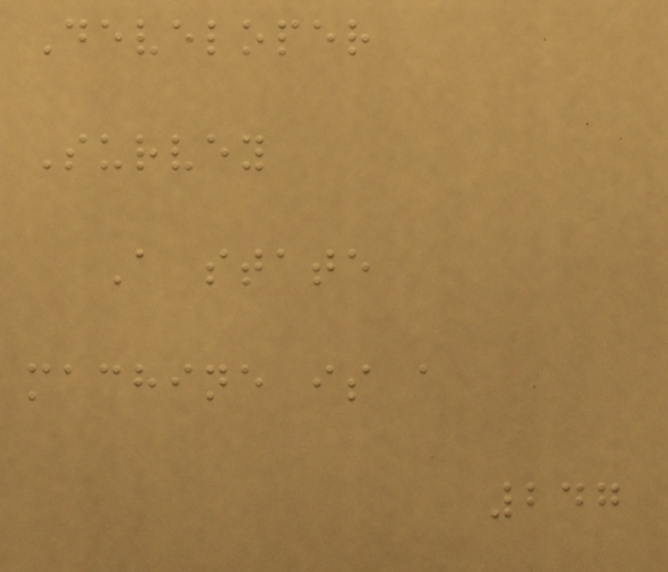Developer
Survey
A state
machine is a
247
